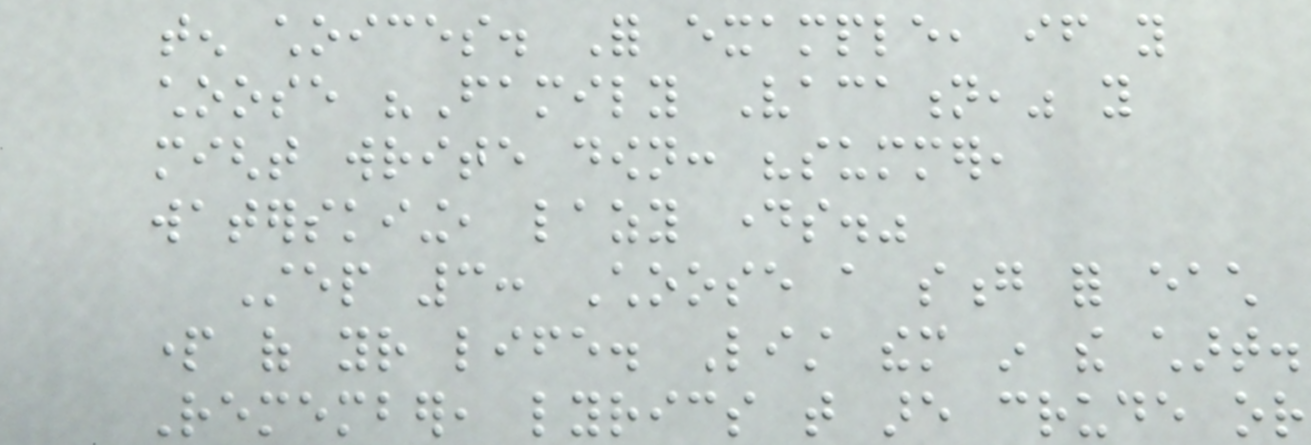ten choices. For example, if you
choose "Family Vacation," you
might write down: "summer,
waterskiing, lazy days."
Step 3: Choose a song for each
part of your life. List them in the chart.
Remember, lyrics that are crude or
